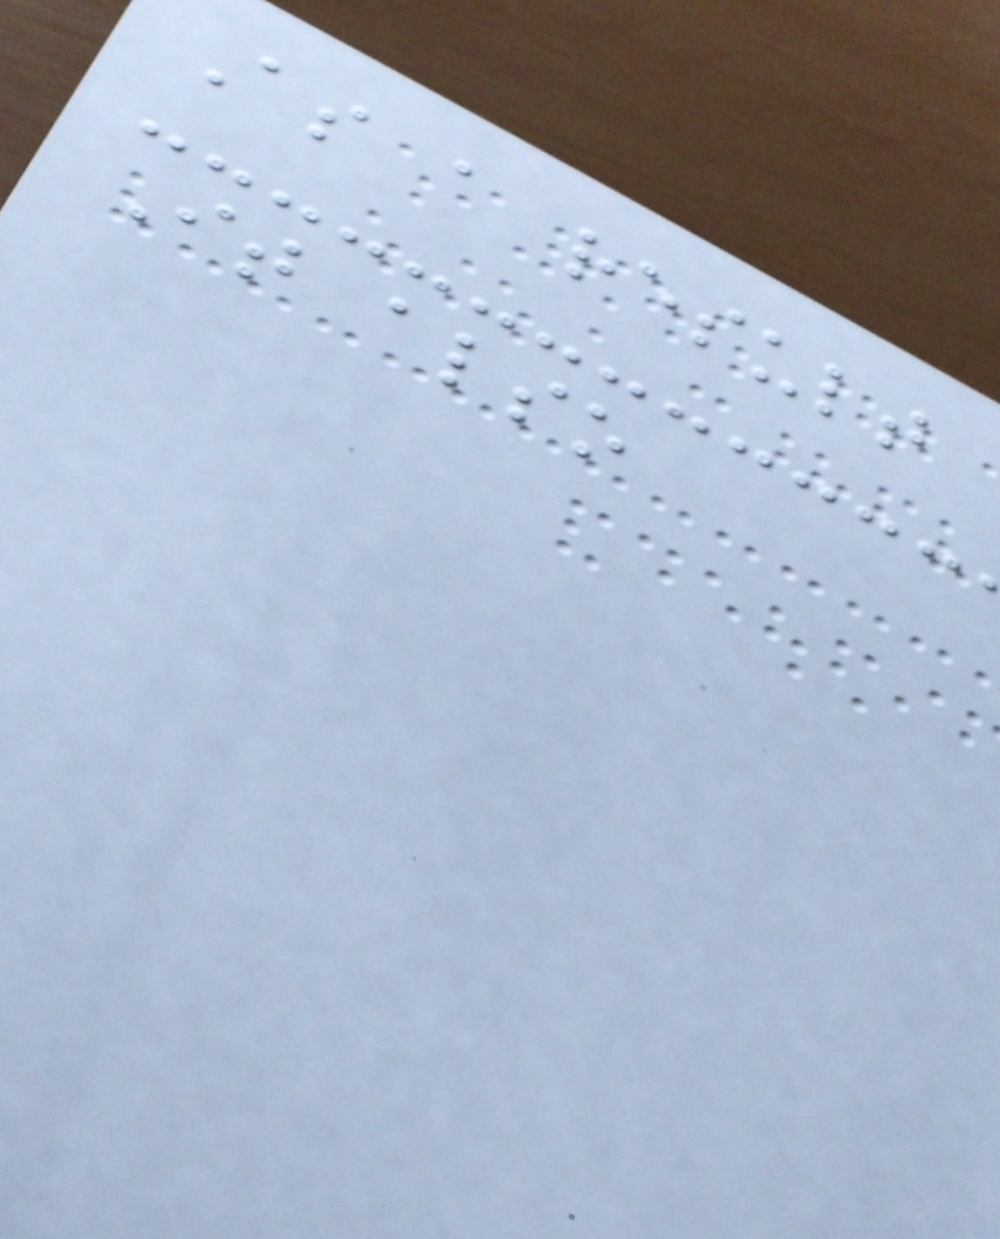As a result
It also
